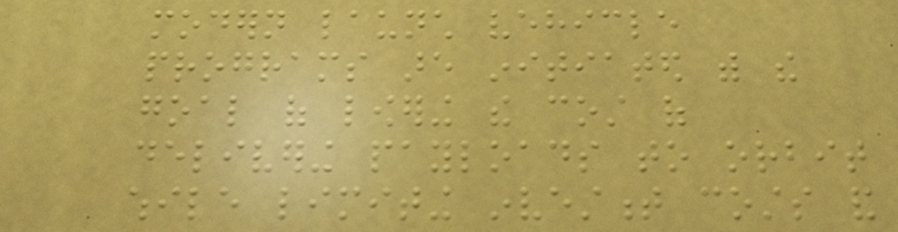modern launch vehicle
programs are initiated with the
goal of lowering the cost of
delivering payloads to orbit
while limiting investment costs and
